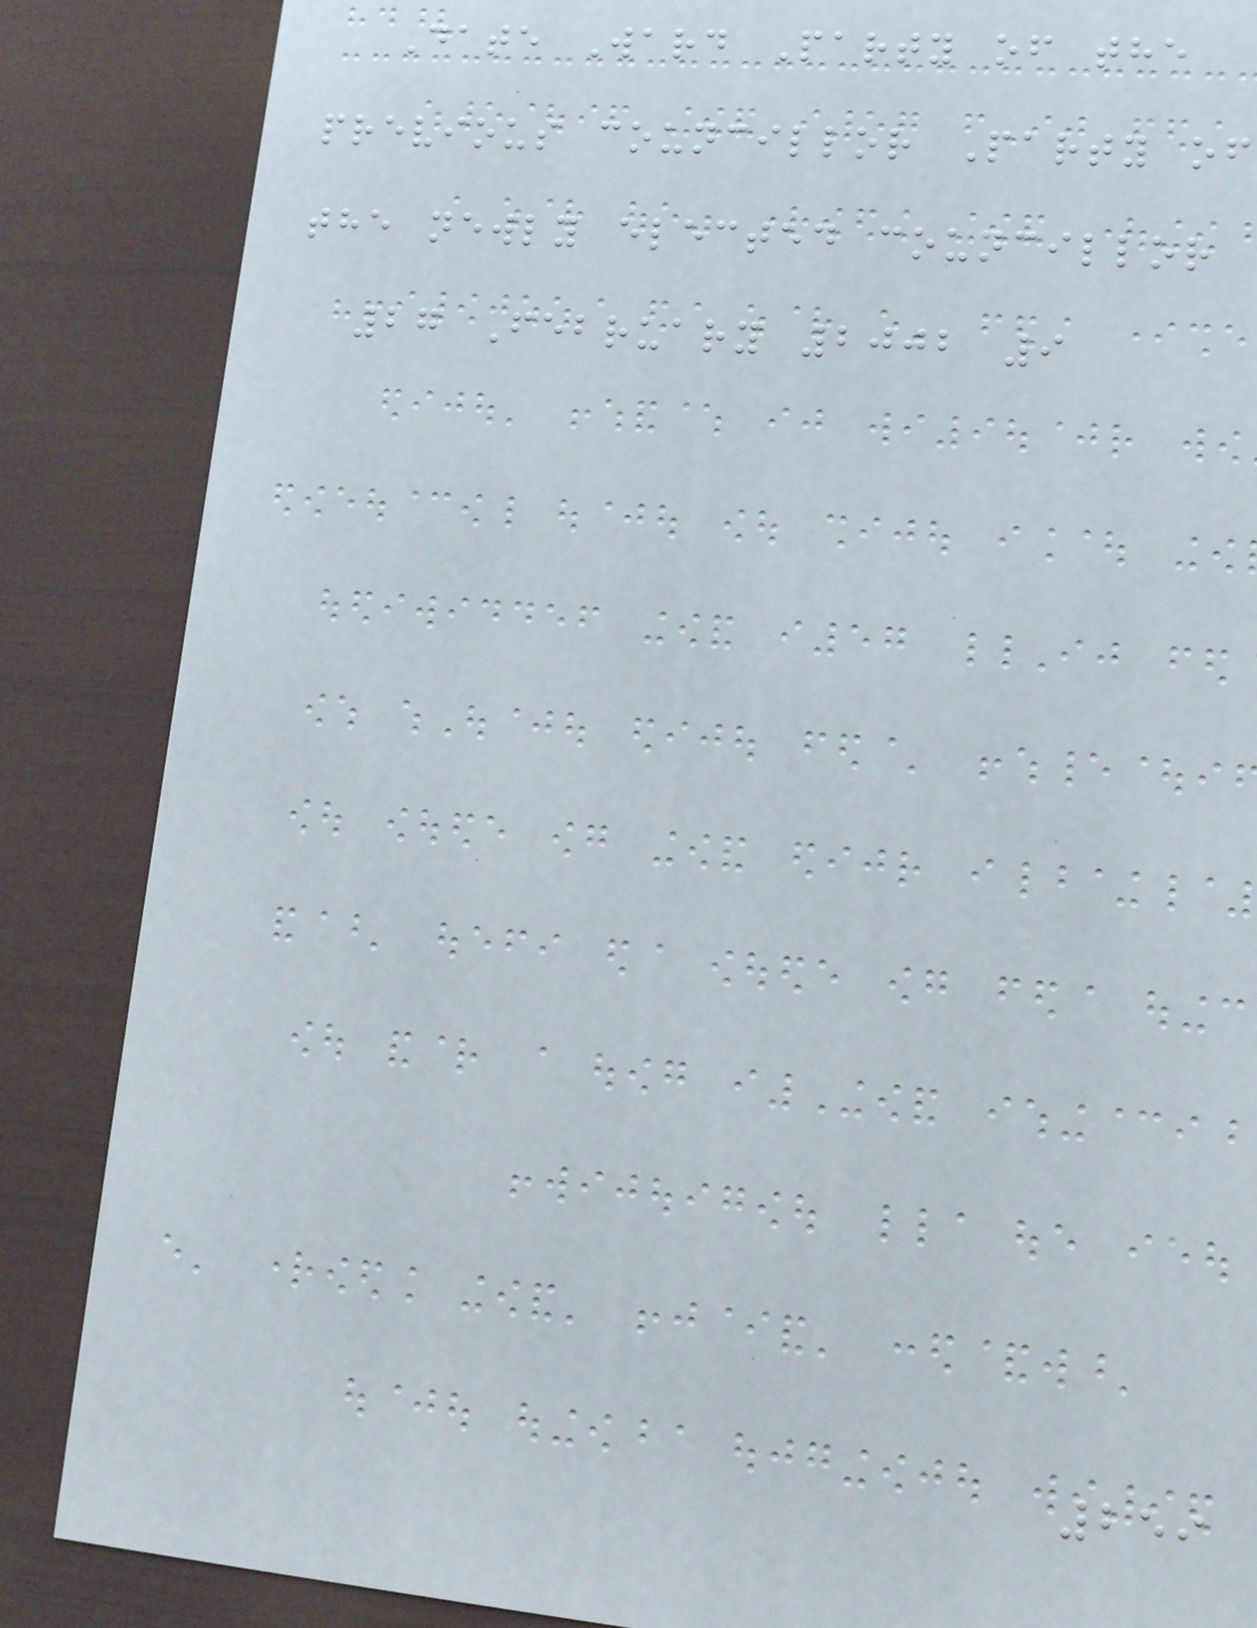Date Ward Party of the
previous councillor Party of
the newly elected councillor
27 February 2002 9
259
